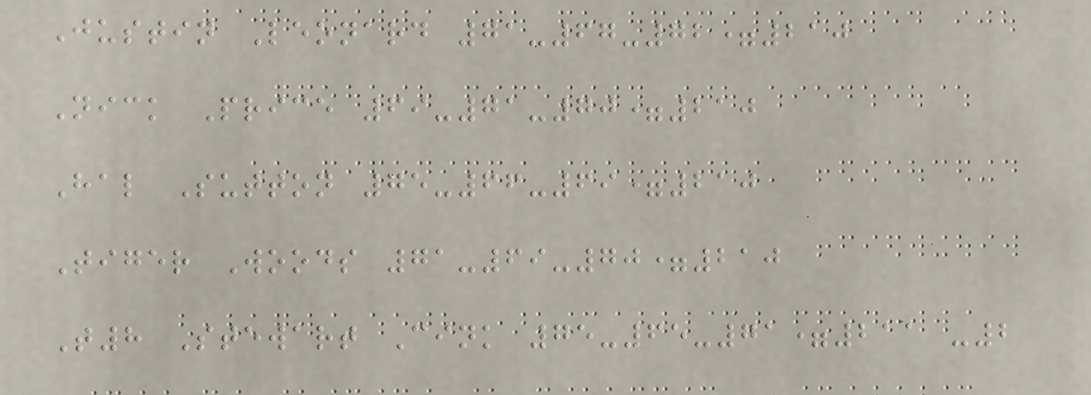Justin Leonard 71-67-72=210
Nick Price 69-71-70=210
Hal Sutton 75-66-69=210
Tiger Woods 71-69-70=210
T8 Stewart Cink 75-65-71=211 -2
